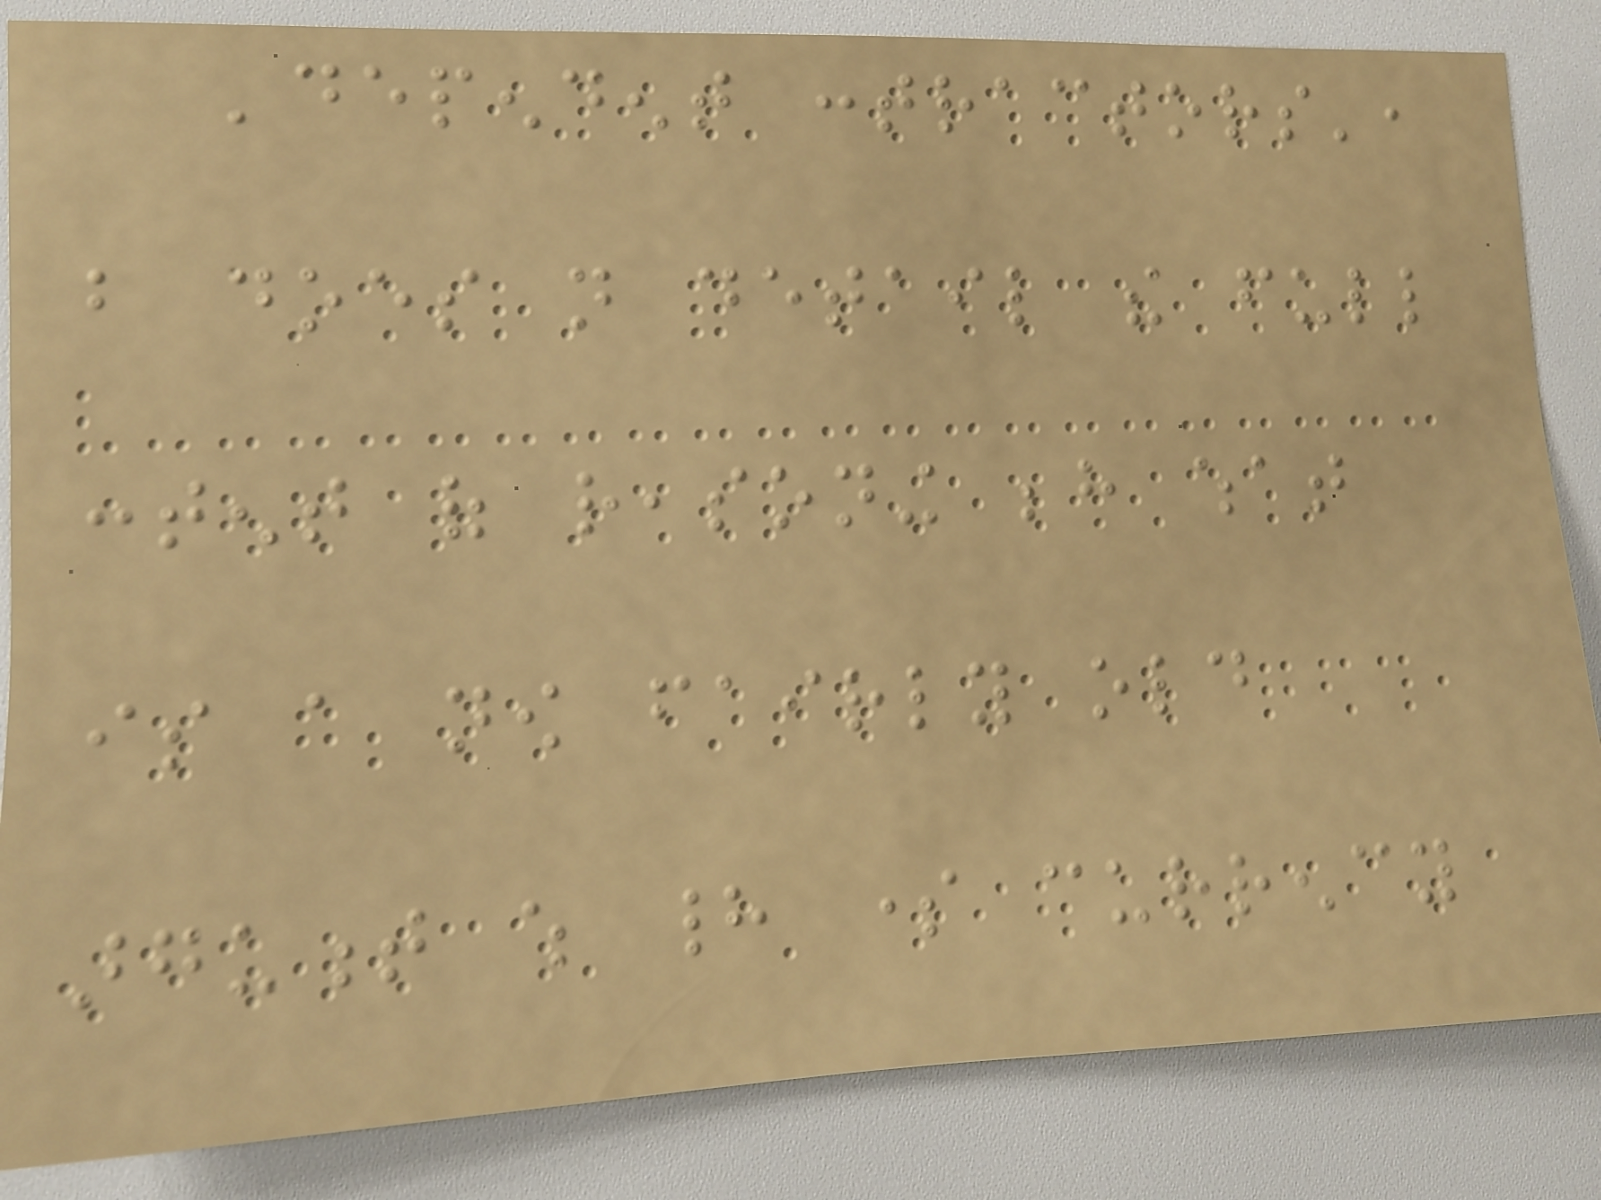'dependent contractors',
but does not detail the full
content of reasoning behind what
is a now fairly old
argument which had some currency
